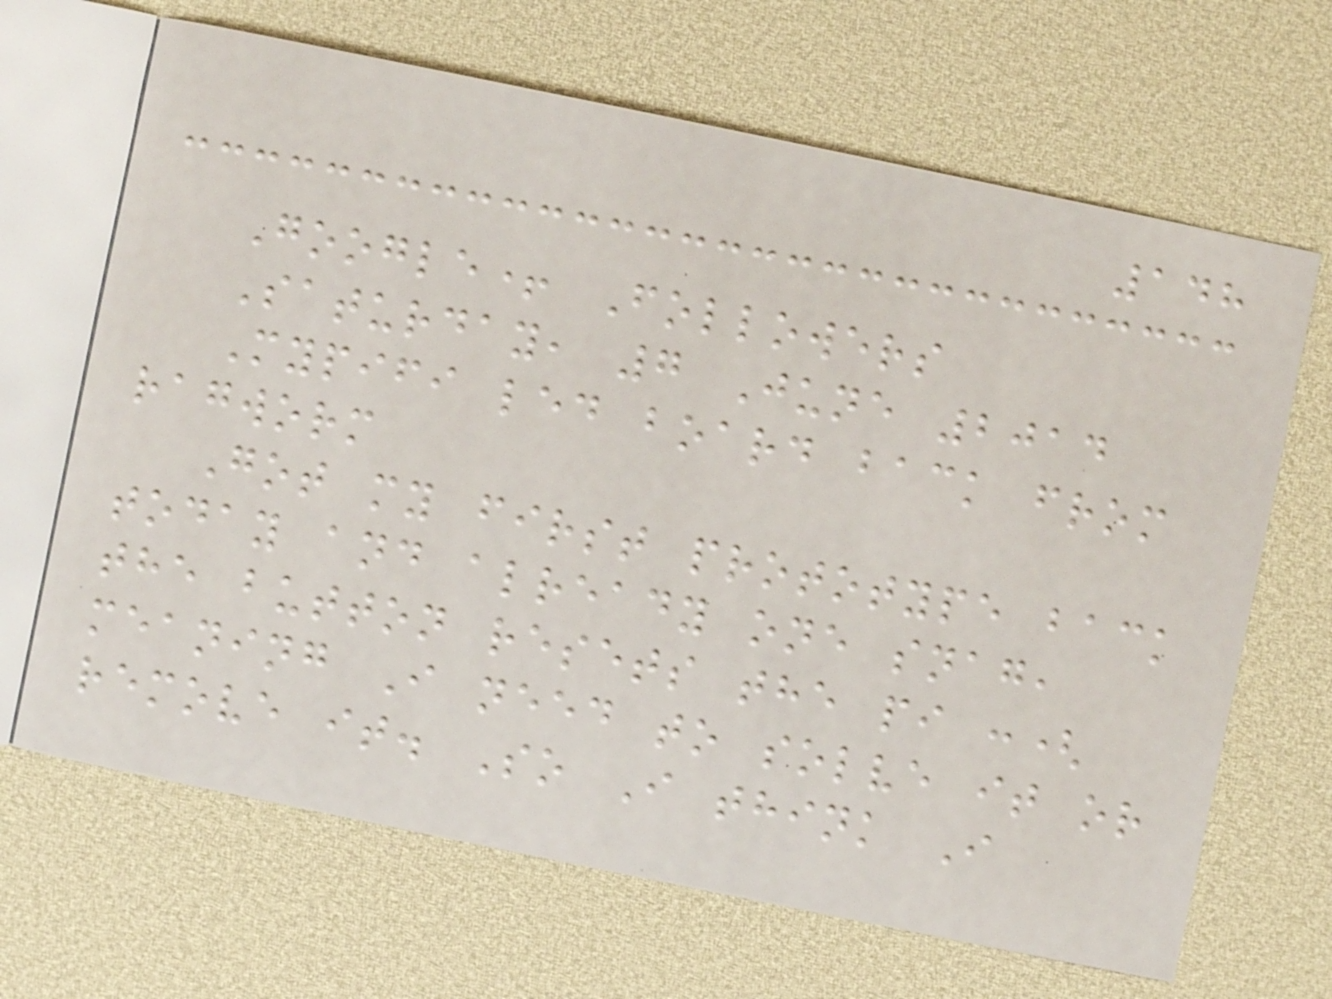148
Google+ Followers
Saturday, 7 June 2014
Mypifi led board back from
ragworm
Got my first prototype back
today and already one snag,
the button resets the pi :(
meaning I need to solve it or
remove it. So I think I
